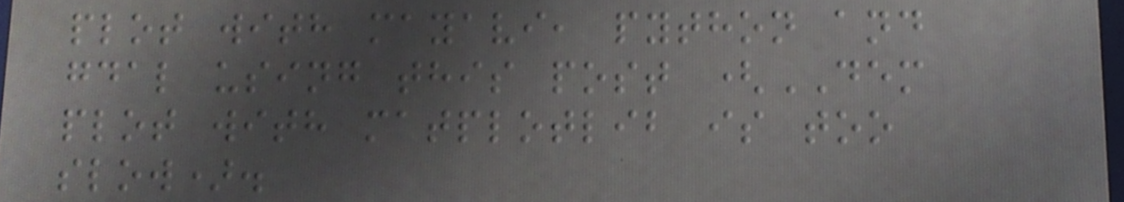plot with mayavi, python and
gdal using this post (DEM
plot with matplotlib is too
slow).
